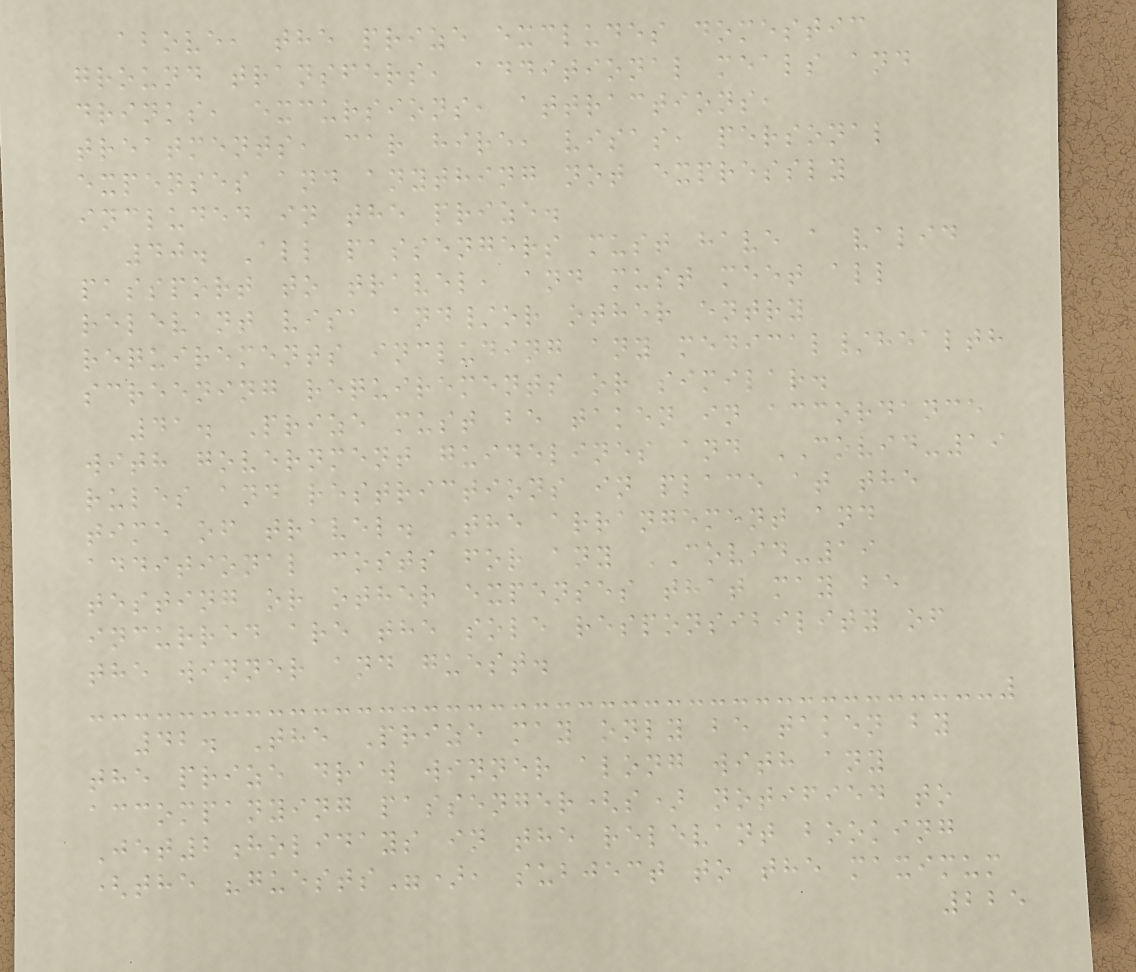above, the prize excludes domestic
ground transfers, additional meals and
drinks, excursions, attractions,
treatments, car hire, visas, personal
expenses and anything not expressly
included in the prize.
40. All passengers must have a valid
passport to travel, and must meet all
relevant visa and/or other entry
requirements including any medical/health
screening requirements or similar.
41. Prize must be taken in accordance
with government guidelines and COVID-19
rules and restrictions in place at the
time of travel. The arrangement and
additional costs for any COVID-19
testing or other expenses that may be
incurred are the sole responsibility of
the winner and guest.
42. The Prize may only be taken by
the prize draw winner along with any
accompanying passenger(s) notified to
Jet2holidays in the relevant booking
(the "guests"), subject to the maximum
225
